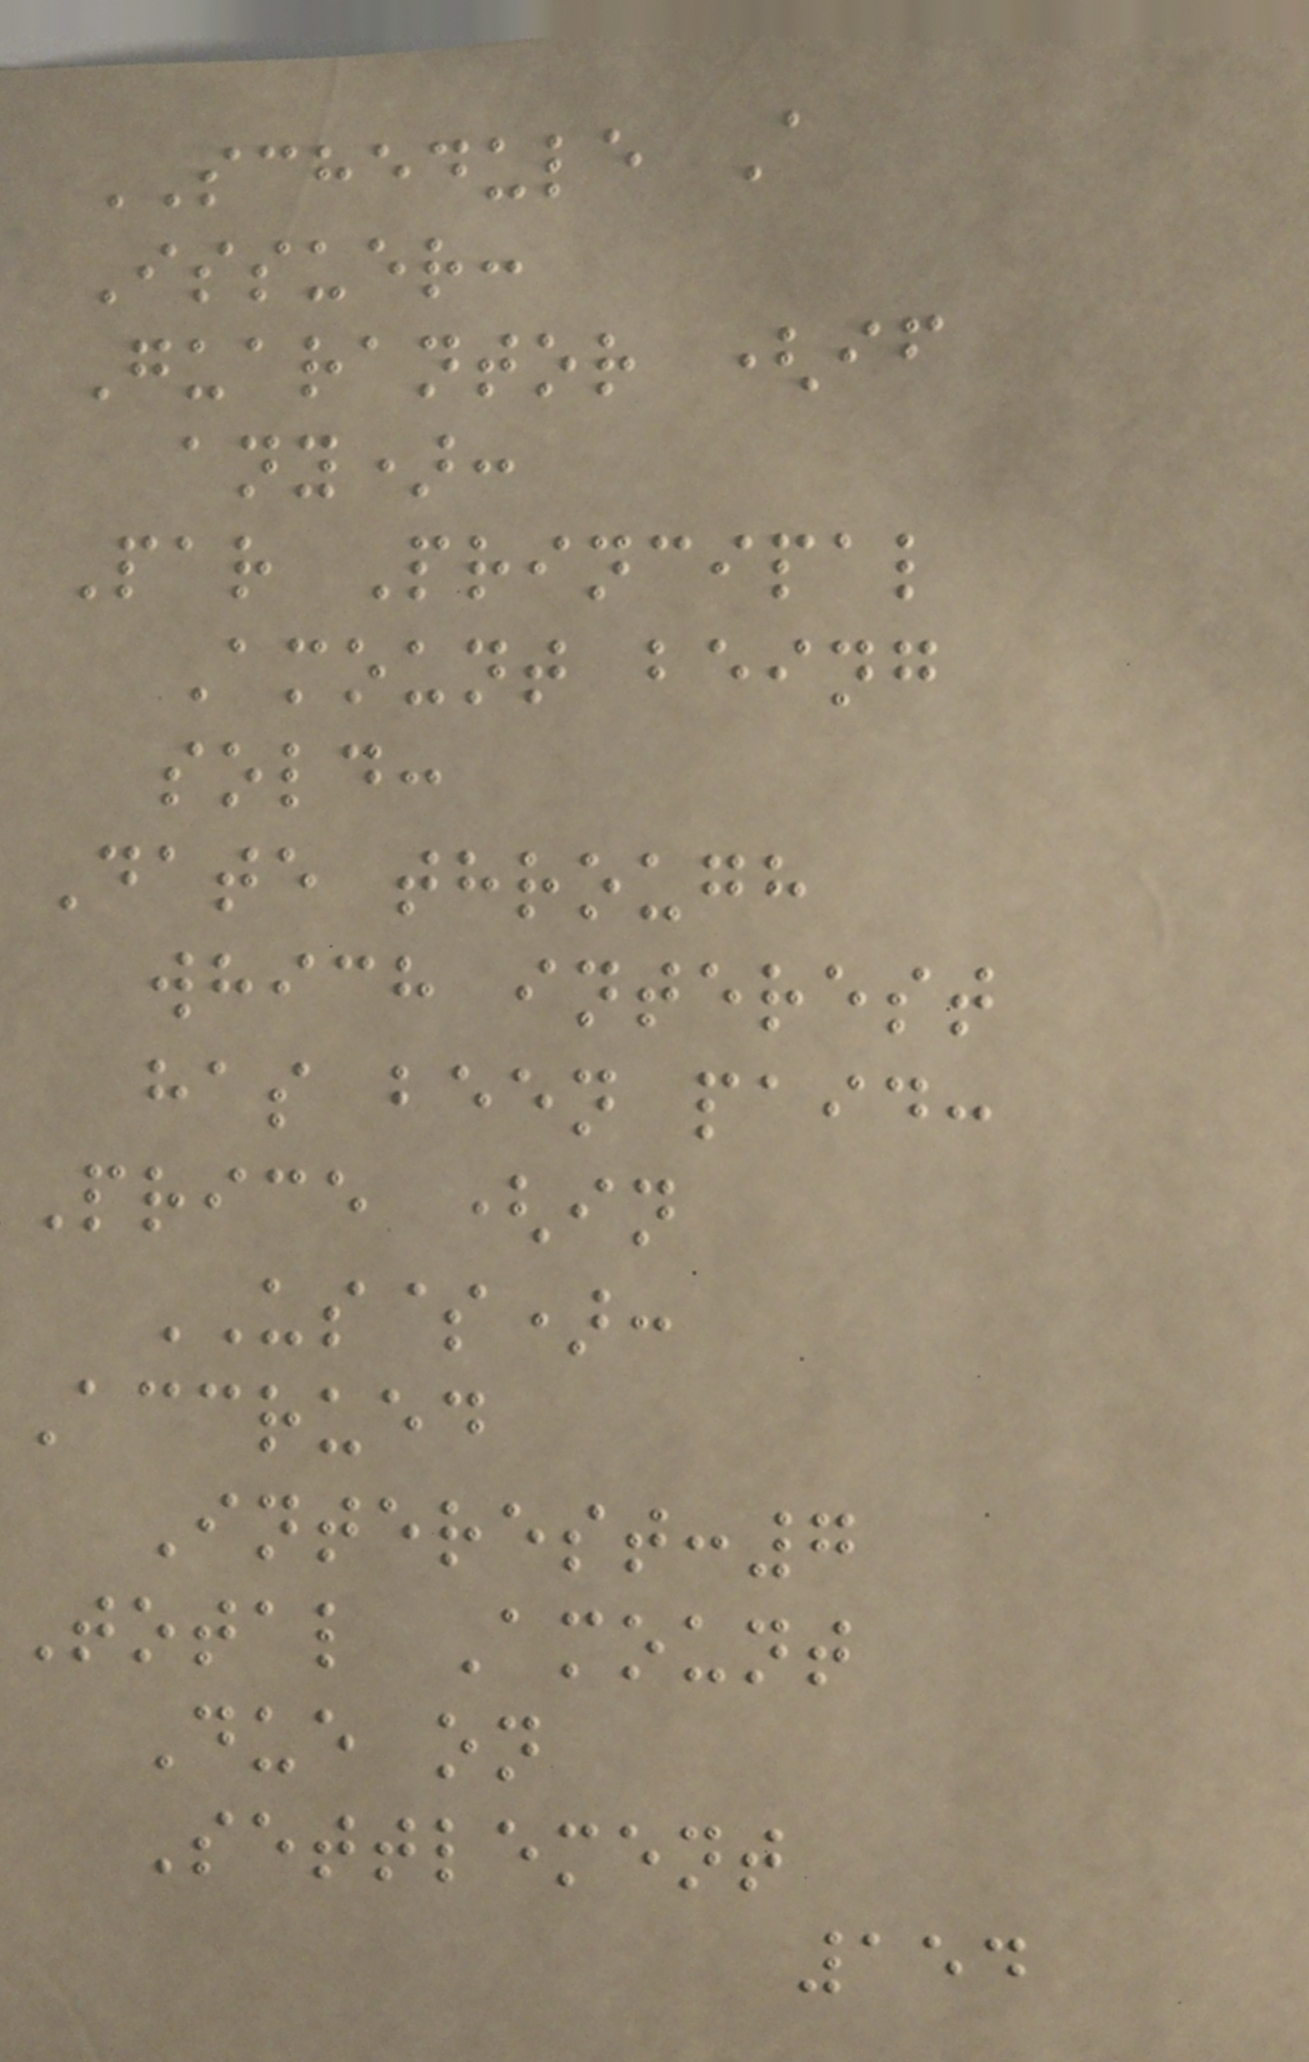SCHEDULE A
Issuer:
Guarantor (if
any):
Par Principal
Amount being
sold:
Date through
which interest
has been paid:
Price (in
US$):
Accrued
Interest:7
Total Amount
Due on
Settlement
154
